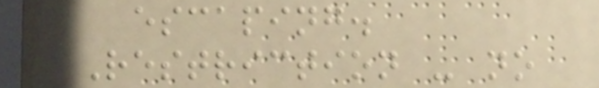escaping.
Restriction - no
